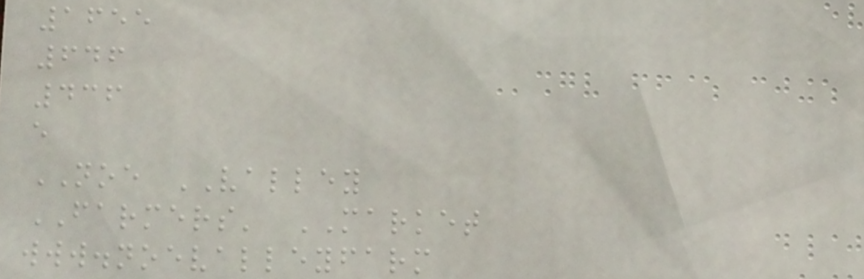1655
646
436
e
NOE VALLEY
FARMERS' MARKET
www.noevalleyfarm
